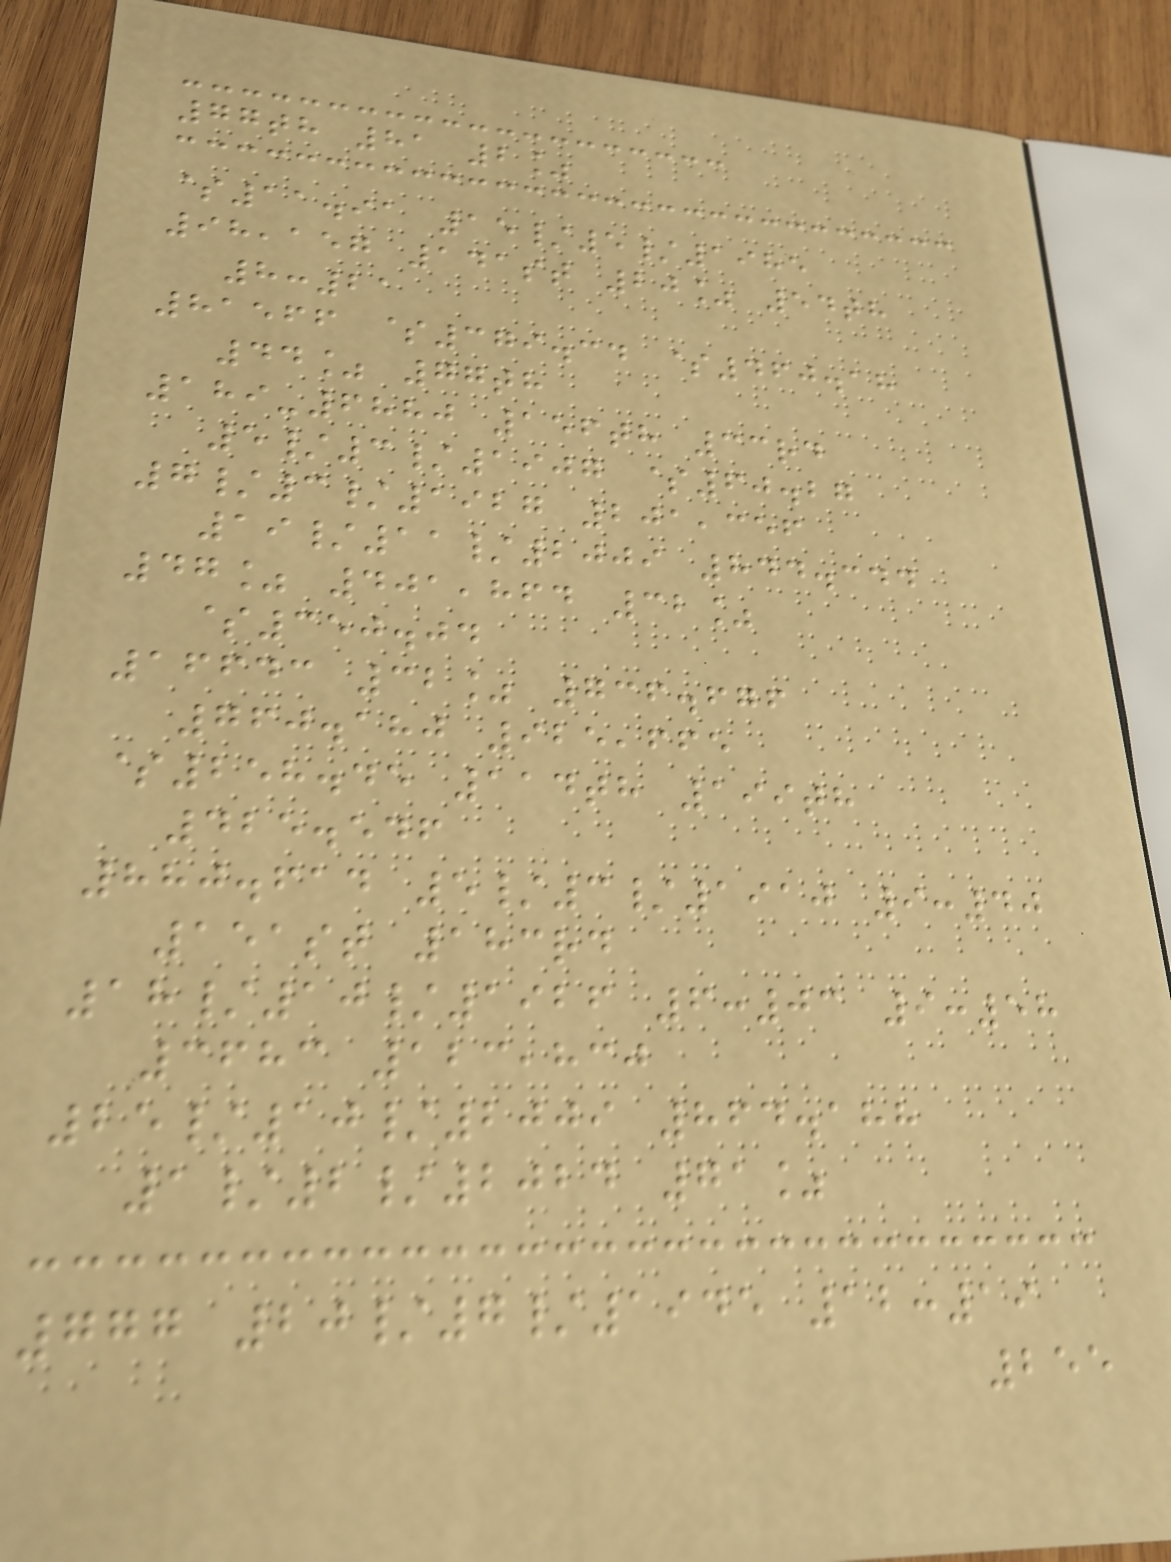77th 81 2%
$11.91 15/5/1985
98,157 141st 20% 54th
8:21
81566 $379.34 $460.18
44% 77th
189-6880 156th 33rd
5/3/1907 $60.27
7/3/1927 201,356
19/11/2009 844.344
47% 401,864 32%
$350.04
16643 32% 736.676
760.180 925,665
$258.45 114th 199th
425.546
880.614 5/3/1910 9:40
151st 183rd
18/10/1926 6:03 9:58
3683 123,830
25/10/2009 864.188
1/2/2024 71%
777 20/7/1945 12:19
255
